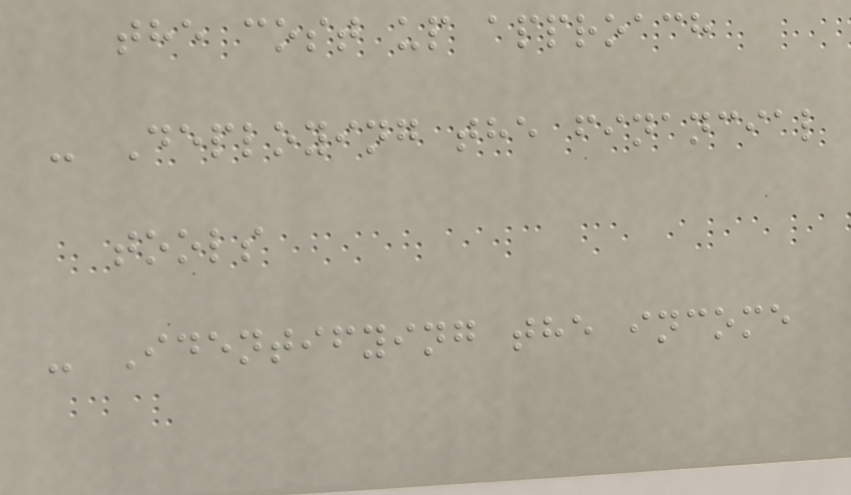the cost up approach
- Deploying the financial
tools
- Identifying the income
